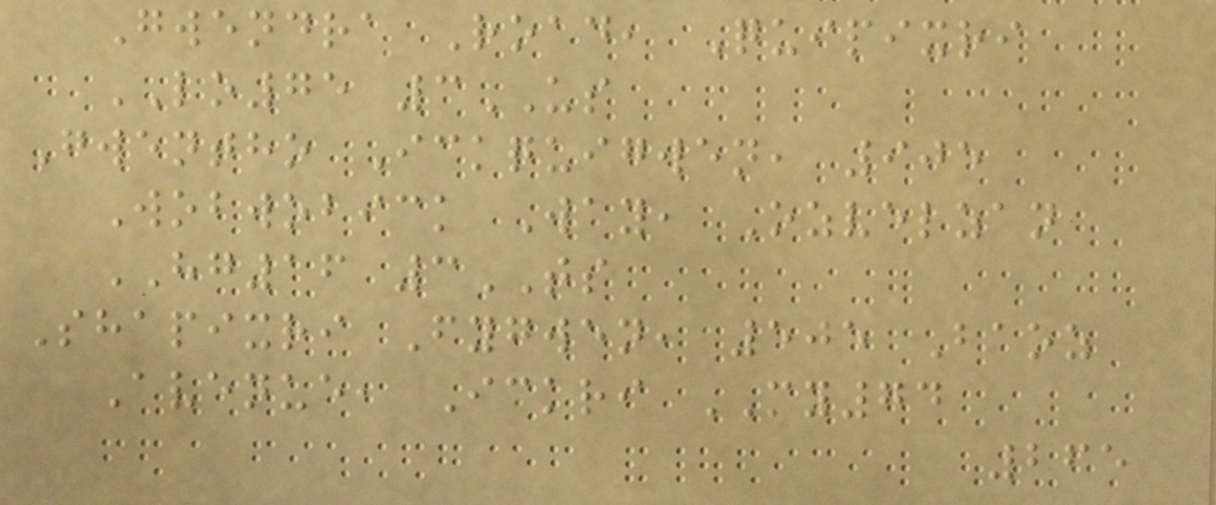Gwendra Road, Quipixri
LO75 3US
Gwentho Ickquigwen, 905
Wobwobick Way, Ozvelzan
HG16 3TS
Shapixri Fygwen, 505 Baoz
Avenue, Ickri MY74
265
